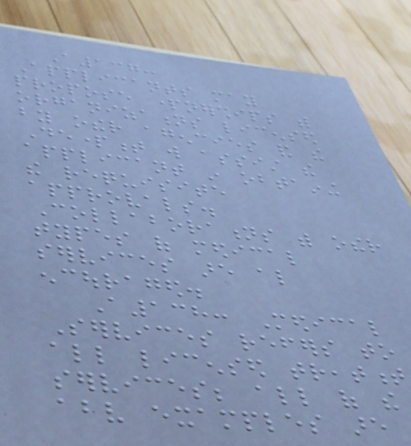A137:
Applicants may
propose partnerships with
organizations licensed
by other agencies and the
Department will assist the
applicant in obtaining
the requisite
approvals.
Collaborations with other
types of medical
services are also
encouraged.
A138: Medical
Services refers to
all licensed treatment
services; all of the
above examples are
